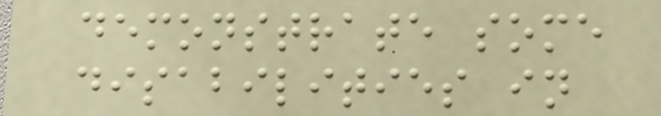demonstrate some
disabilities in
